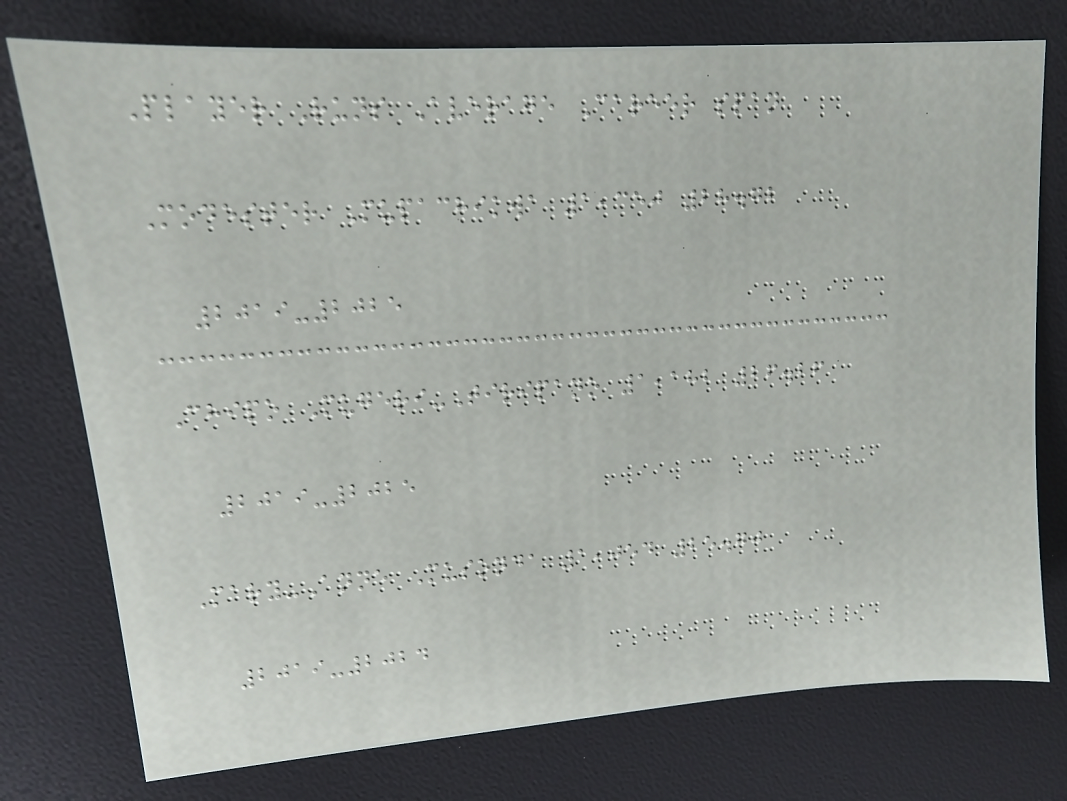Player Runs Average Career span
Modester Mupachikwa 1,350 28.72
2019-2025
Chipo Mugeri-Tiripano 1,182 26.26
2019-2025
Mary-Anne Musonda 1,054 25.70
2019-2024
